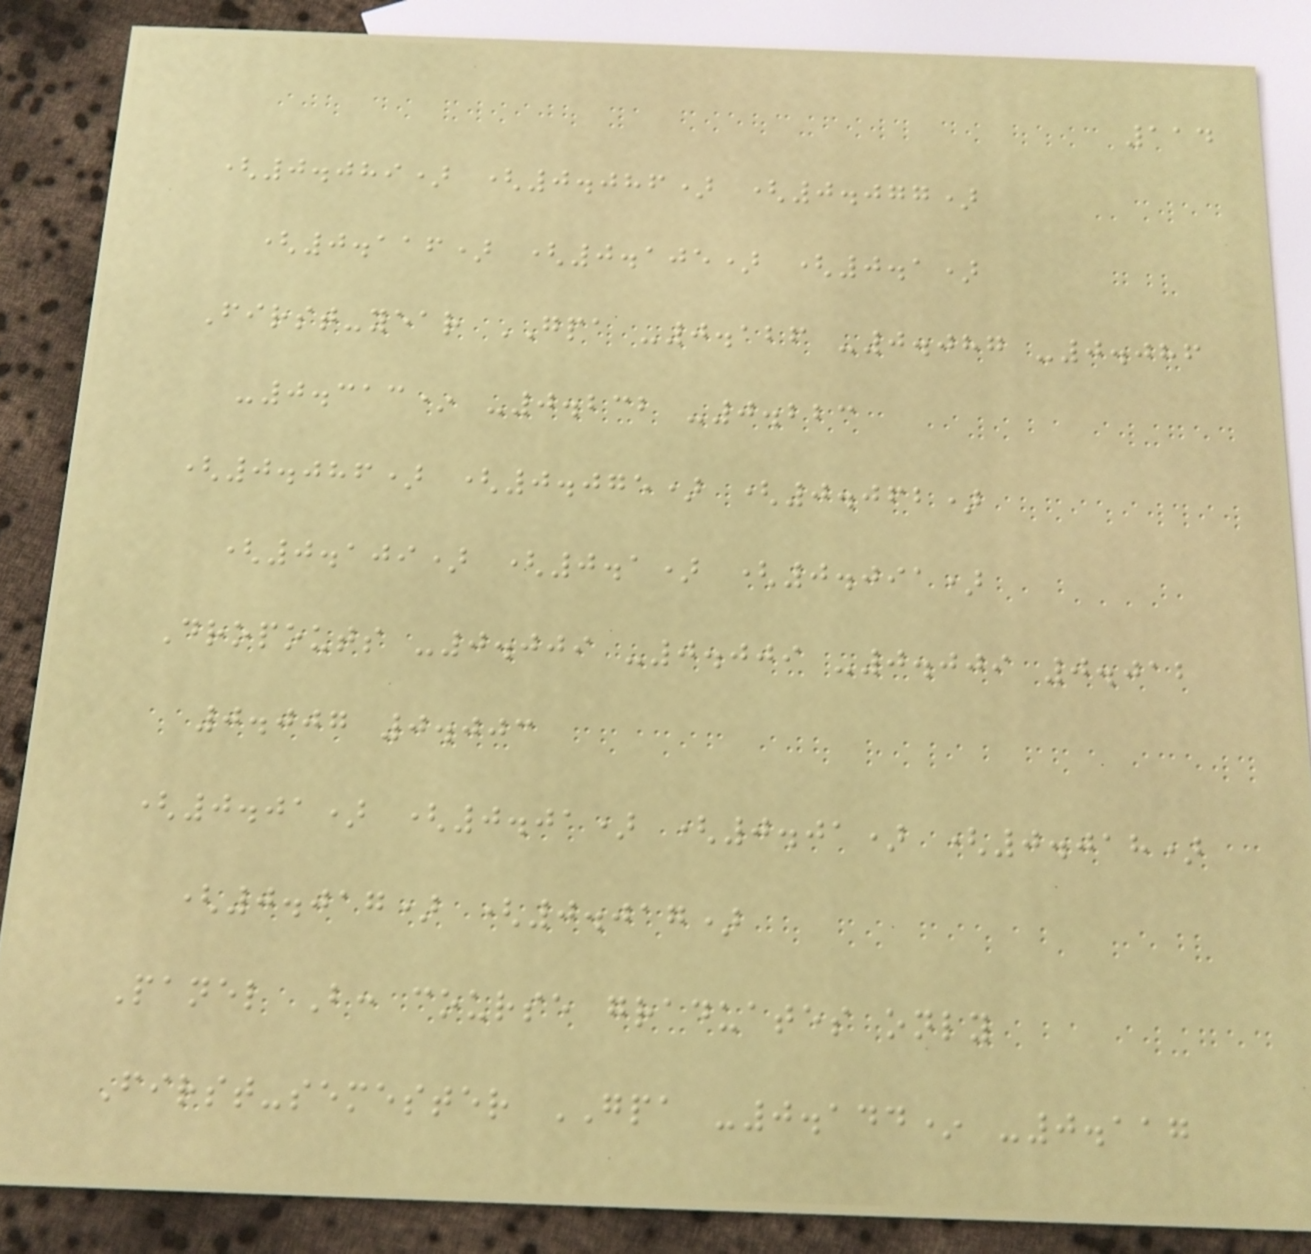114
(0.089) (0.086) (0.077)
(0.116) (0.105) (0.1)
First-year GPA -0.126 -0.087 -0.086
-0.313* -0.232 -0.223
(0.086) (0.075) (0.062)
(0.109) (0.1) (0.091)
Dropouts -0.009 -0.009 -0.009 0.012
0.007 0.003
(0.01) (0.01) (0.01) (0.018)
(0.017) (0.017)
Panel B: course graduates only
First-semester GPA -0.144* -0.117
